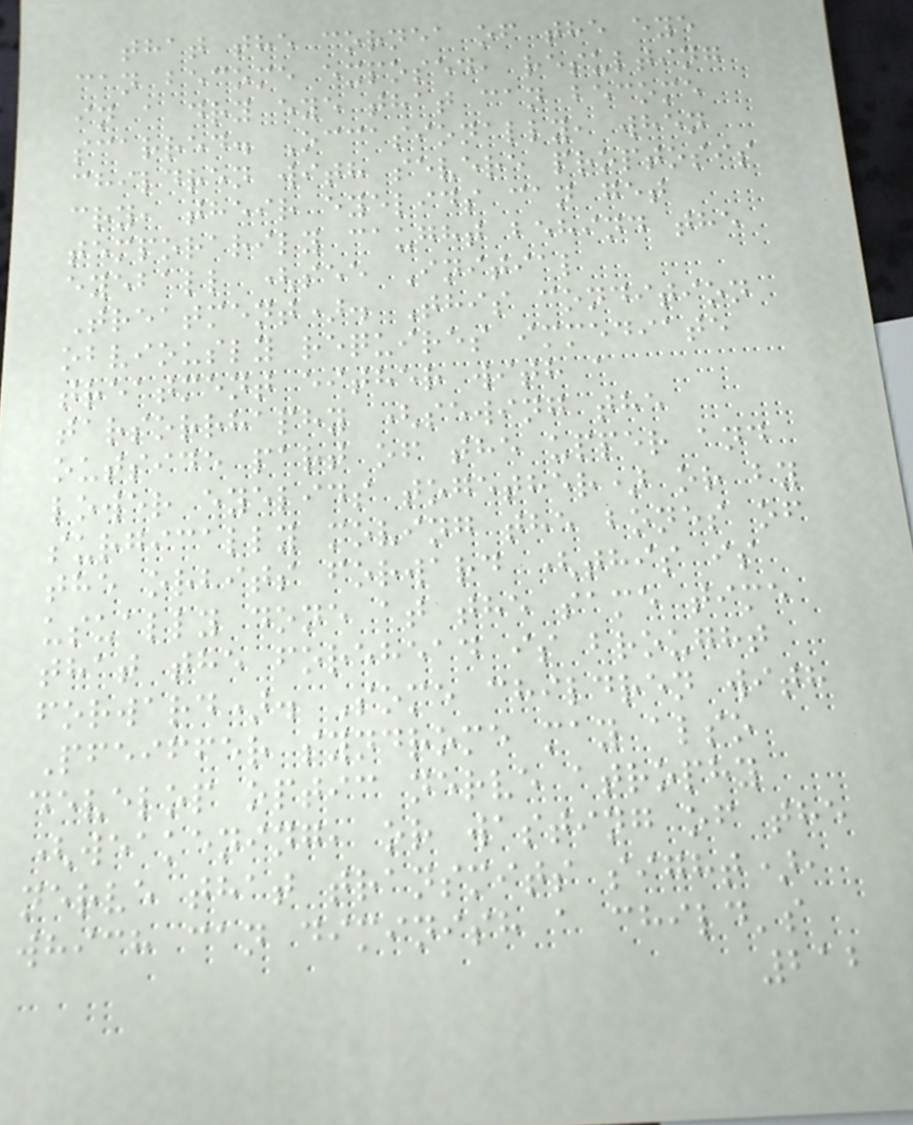that the cornea of the eye
can become exposed, resulting
in a dry eye that can become
scarred. Occasionally, when
children with severe proptosis
cry, their eyelids can get
temporarily caught behind the
eyeball (see Initial
Treatment). This condition
obviously requires immediate
treatment either with a
tarsorrhaphy (sewing the
outside part of the upper and
lower eyelids together) or by
surgically moving the bones of
the orbits forward (this is
usually done at the same time
that the forehead is brought
forward). Some children with
Pfeiffer syndrome may also
develop optic nerve atrophy
(weakening, or wasting of the
nerve that transmits sight),
which can diminish a child's
212
